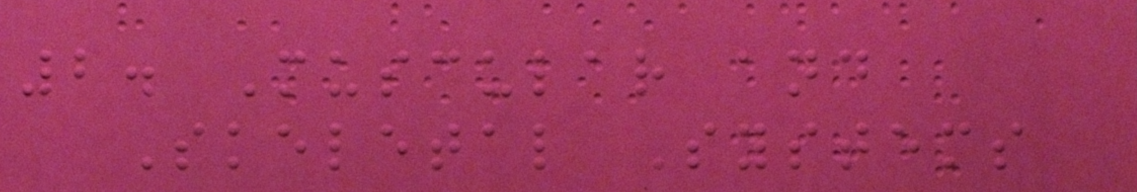2. Muscular and
Skeletal Systems
